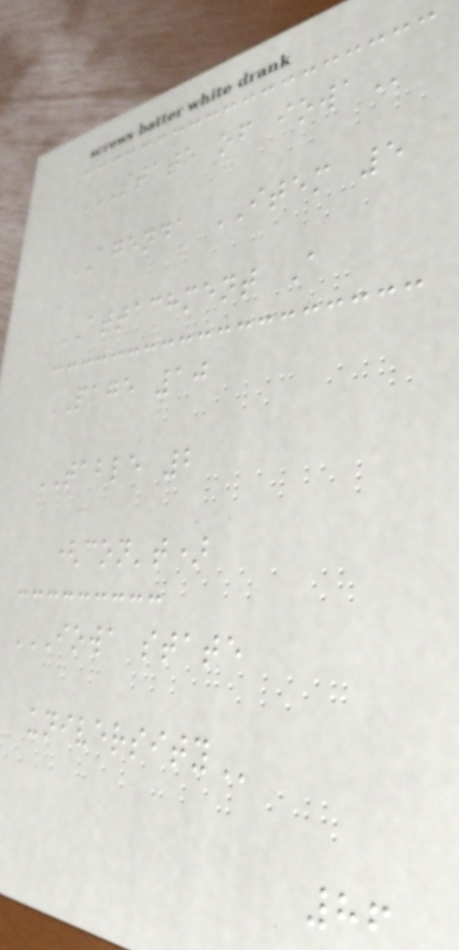STATE OF IOWA
AGENDA ITEM 5
ATTACHMENT A
PAGE 10
TABLE 2
(con't)
IOWA STATE
UNIVERSITY
86
